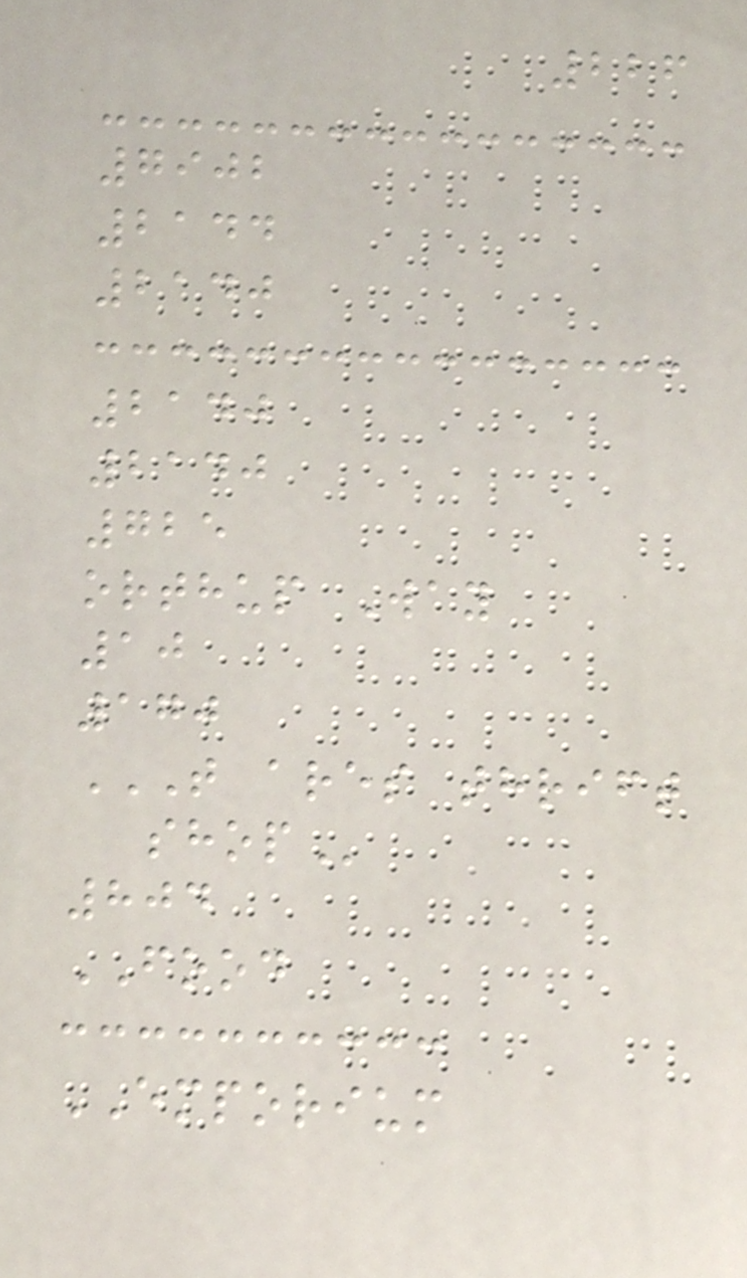226
7902
2144
2140
2140
2140
725
orthup Way
10
170
T ARES THRIFT
SHOP
804
FOOD
EMPORIUM
